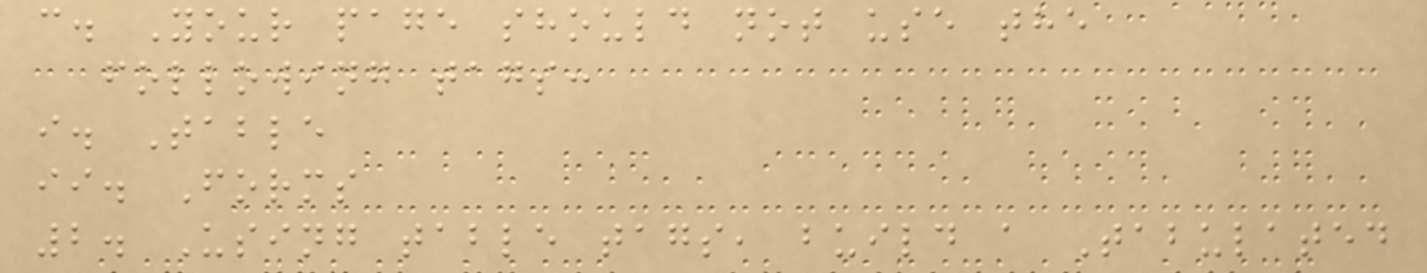c. Your page should not use the
following tags:
i. Table
ii. Forms
2. Using table tags, build a Tabulated
